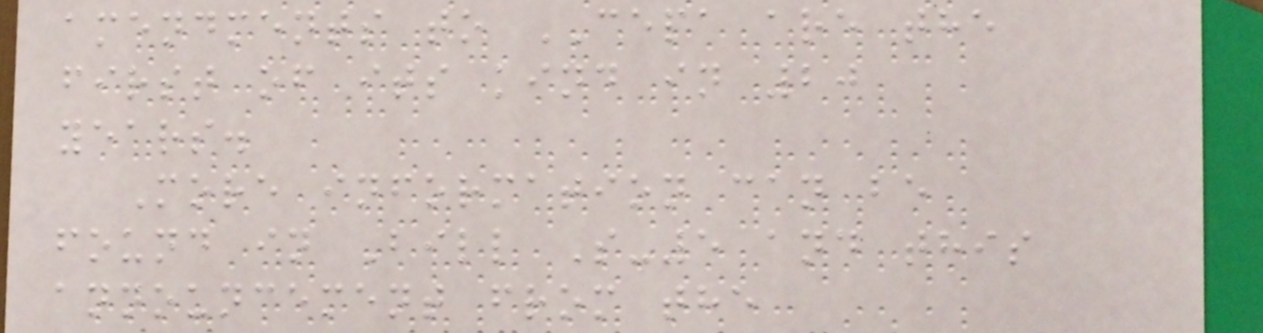amendments to CEPA are the
first of its kind in 20
years.
More information can be
found in Bill S-5 and this
announcement from the
